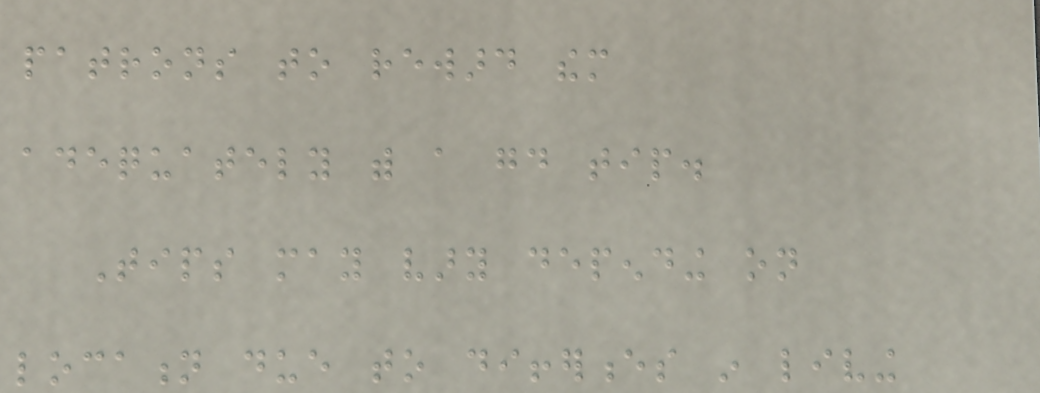patrons to reward them
adequately with a good tip.
Tips may vary depending on
location due to differences in living
